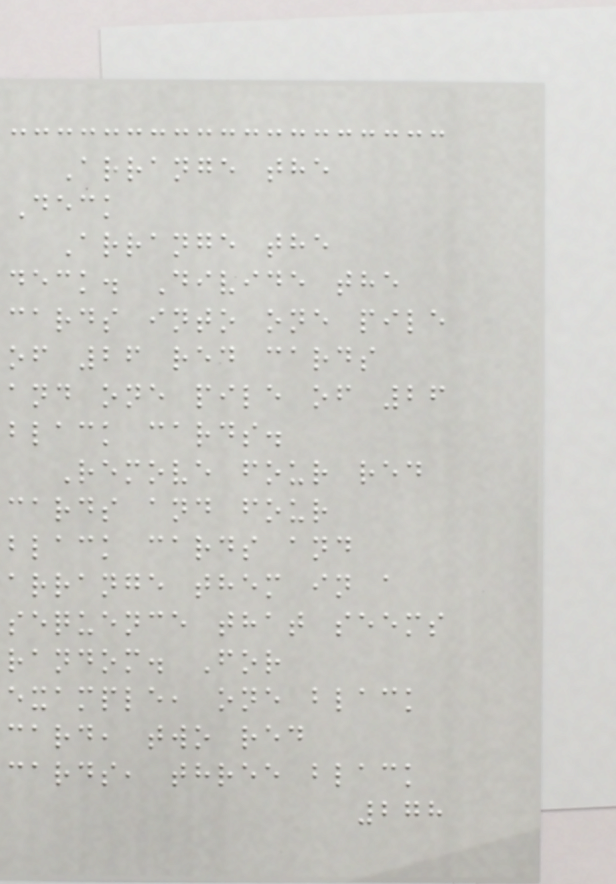Arrange the
Deck
Arrange the
deck. Divide the
cards into one pile
of 26 red cards
and one pile of 26
black cards.
Remove four red
cards and four
black cards and
arrange them in a
sequence that seems
random. For
example, one black
card, two red
cards, three black
278
